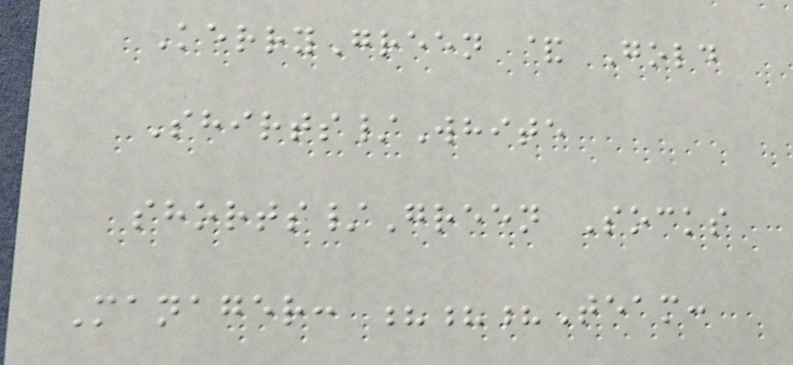KerryGreen & Gold
Shirts/White
shorts/Green Socks
Manager: ???Team:
